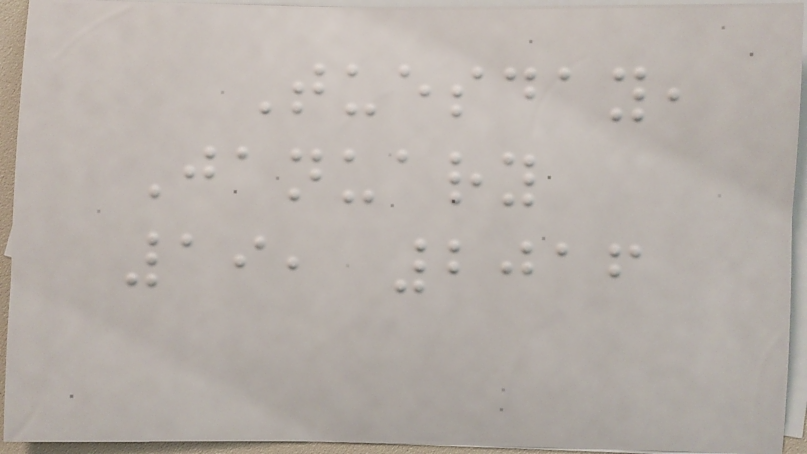Tuesday,
January
19, 2016
